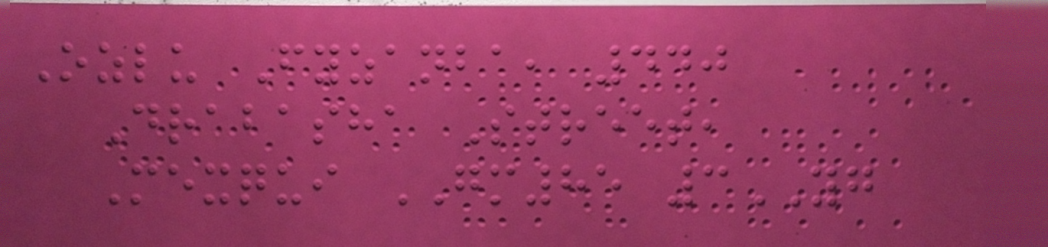Ozlu Fyzanba, 440
Drabasha Street,
Mexqui GM85 3YG
